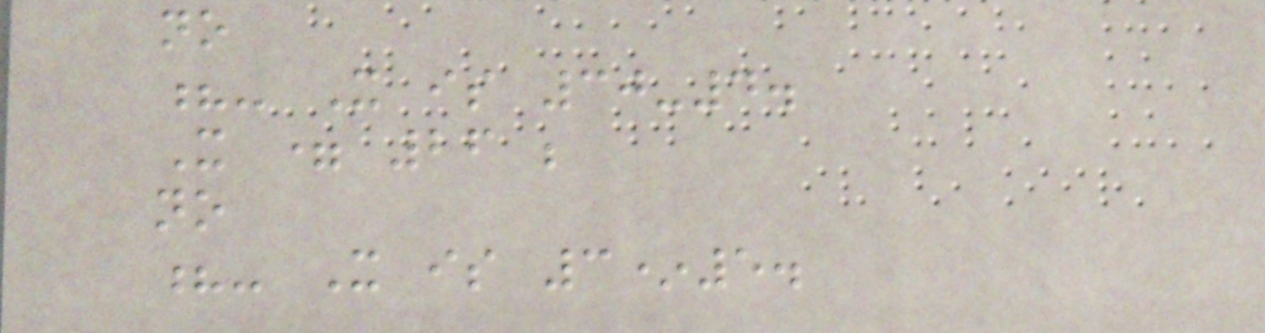no
?- X is 30-4.
X = 26 ;
no
?- X is 3*5.
